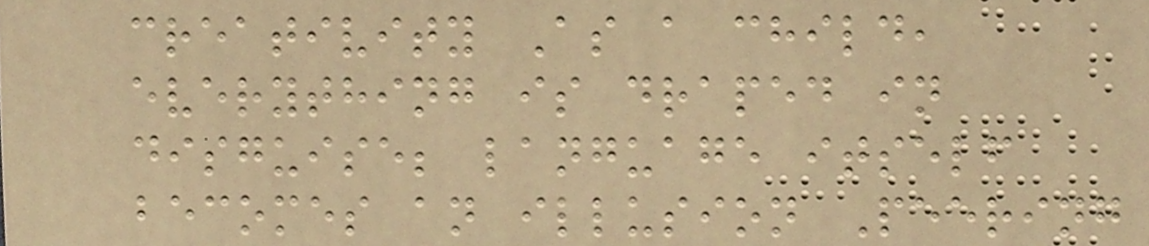creativity As a child,
everything is draped in
disguise; language itself
becomes an illusion Peering
